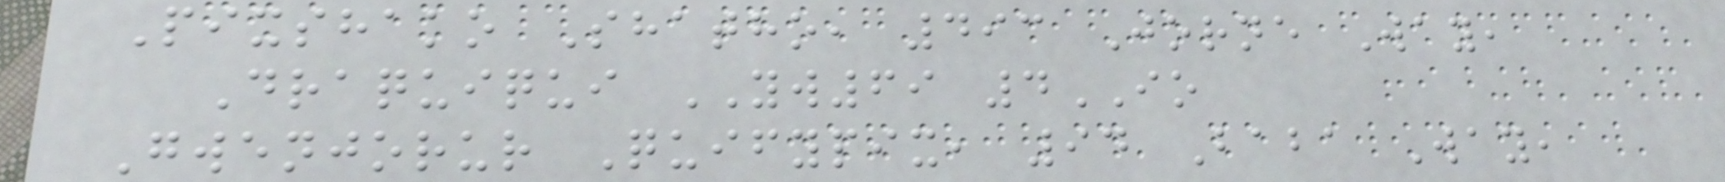Pixshako Shatho, 493 Jorne Way,
Draquiqui YW69 4IO
Gwenjorur Quifypix, 94 Baba Way,
